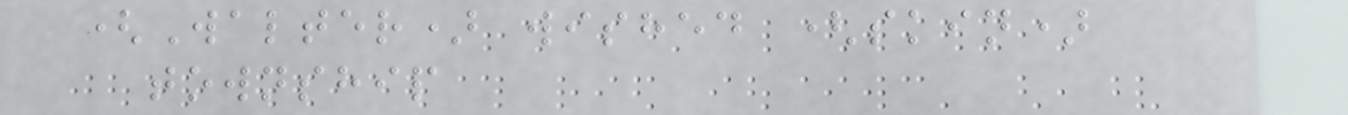(Walter) wished (skin)
township
